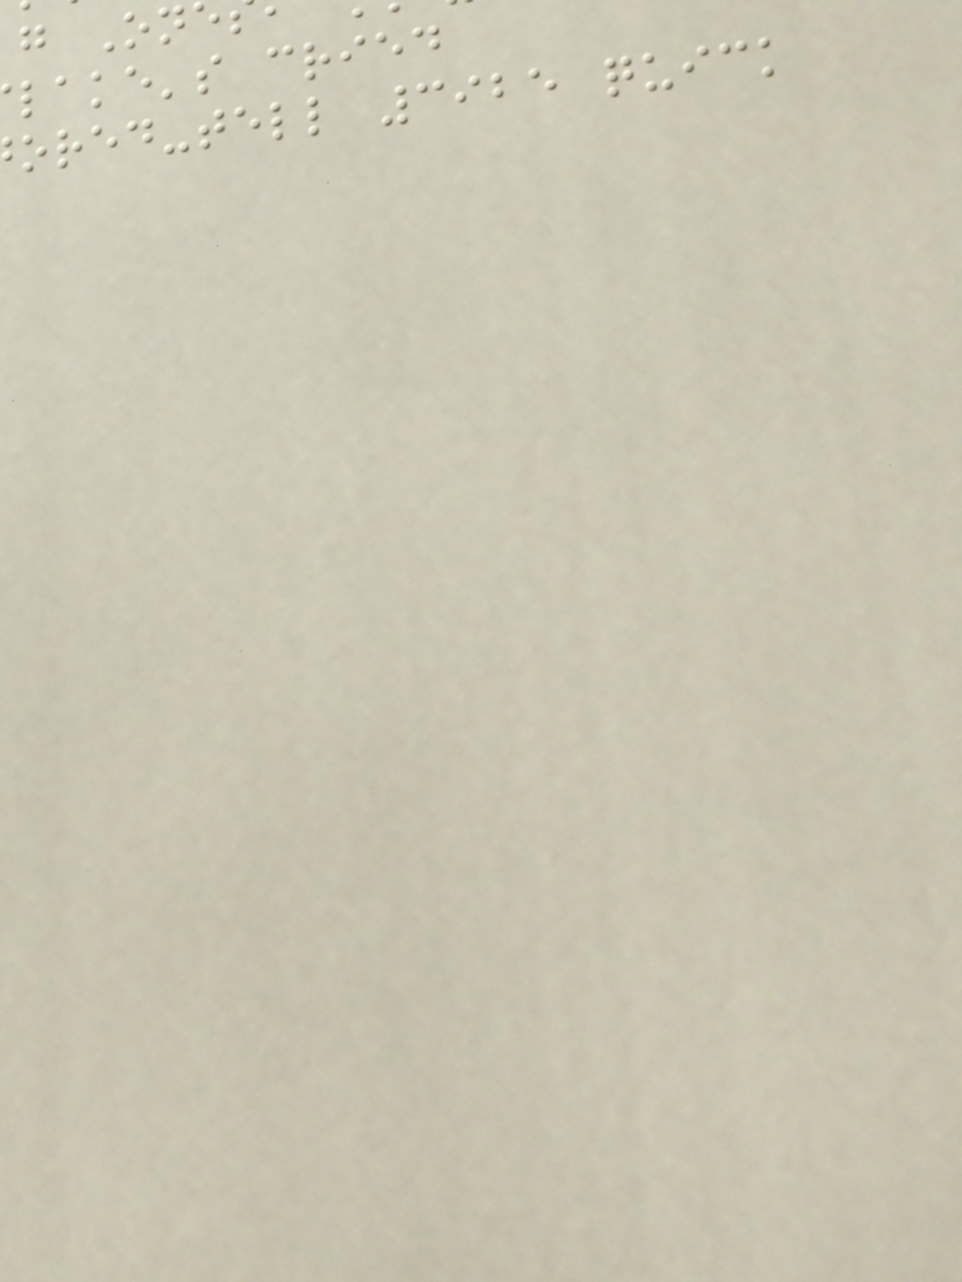lake's cried
ored-tell 3925 quick
